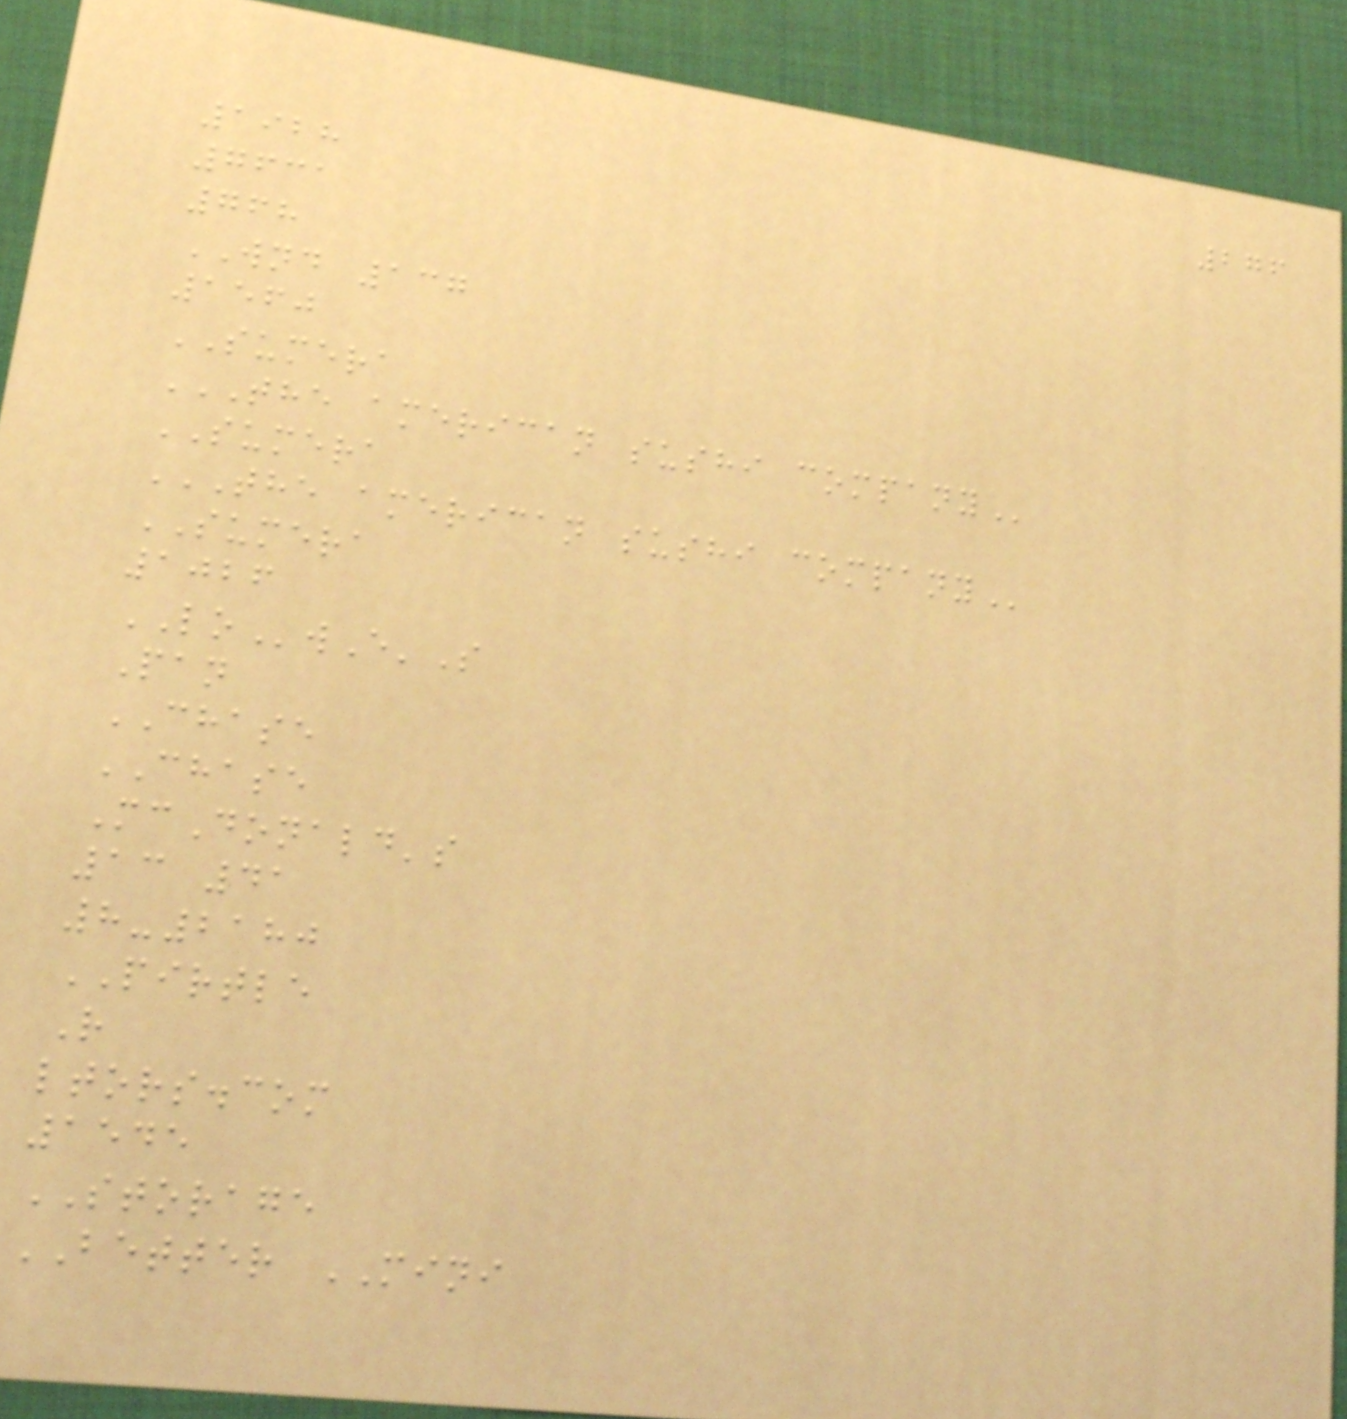276
1928
7631
768
WND 137
1560
SUMERA
THE AMERICAN SUSHI COMPANY
SUMERA
THE AMERICAN SUSHI COMPANY
SUMERA
1026
LOwE'S
Pan
CHASE
CHASE
McDonald's
13 41
8-2180
PIRTLE
R
ltors.com
1545
STORAGE
BETTER MINI
